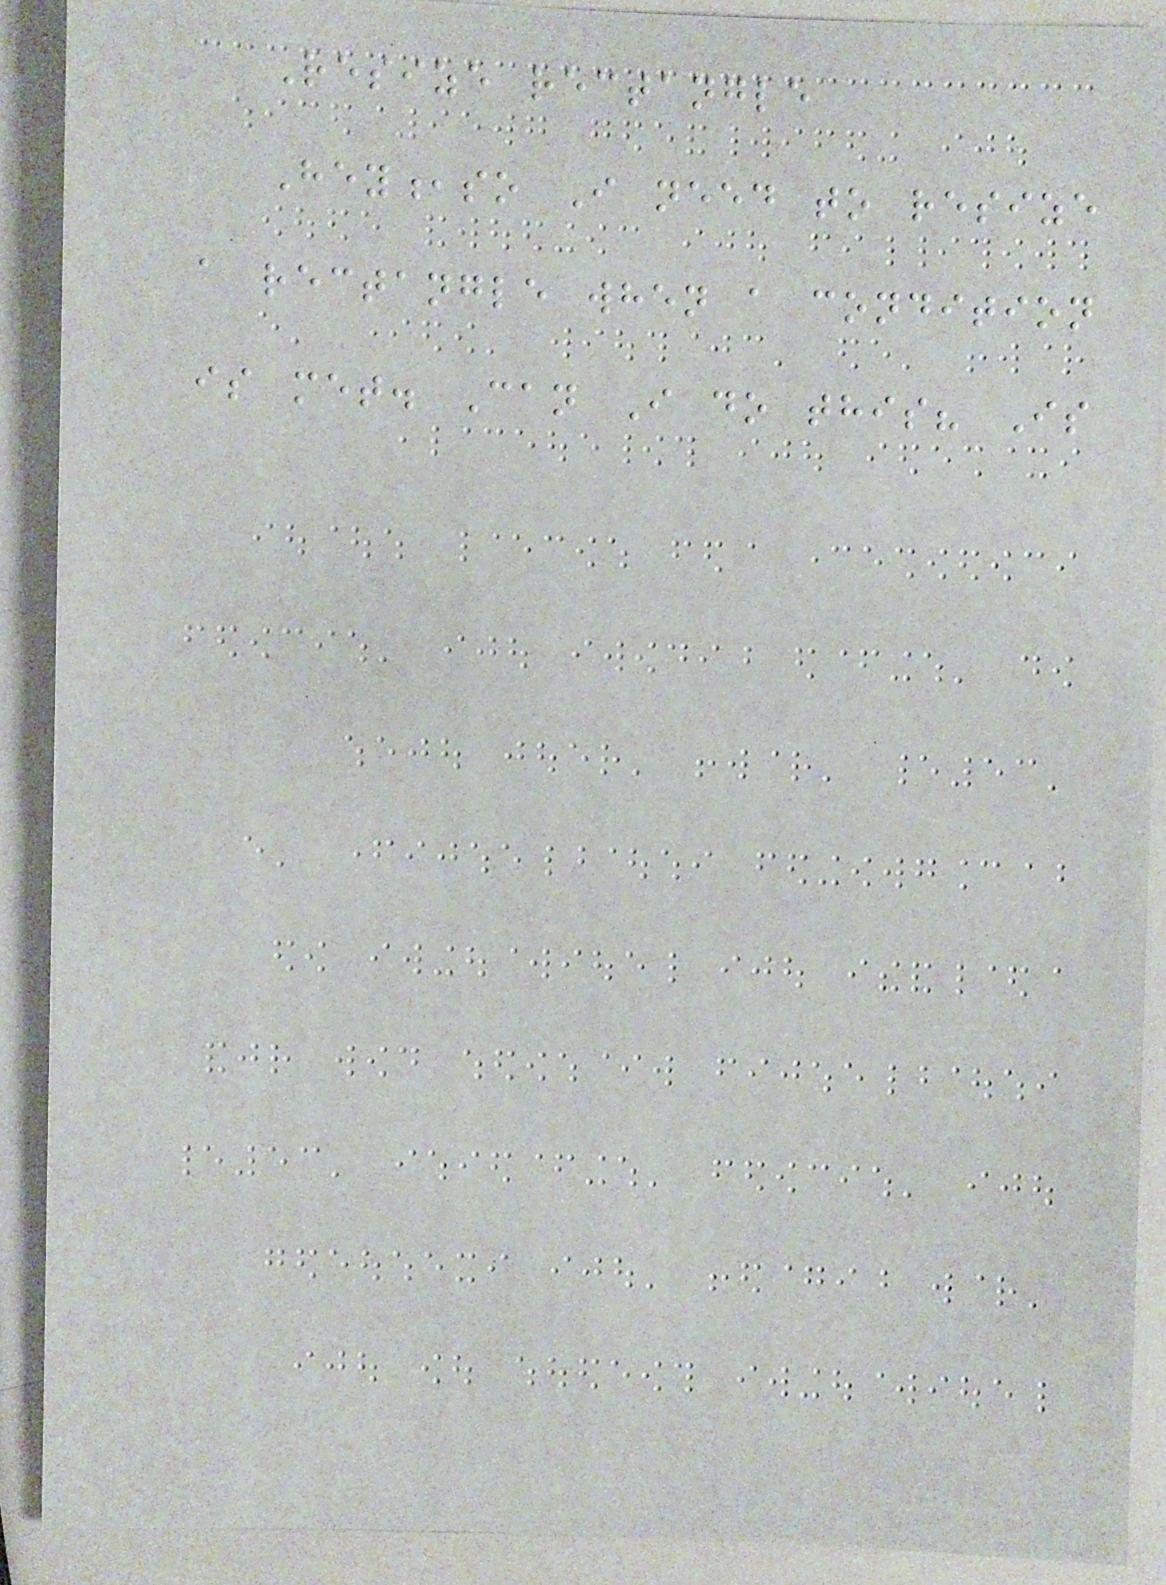Resize rectangle
Hey,so I need to resize
a rectangle when a condition
is met. Can I do this? Is
